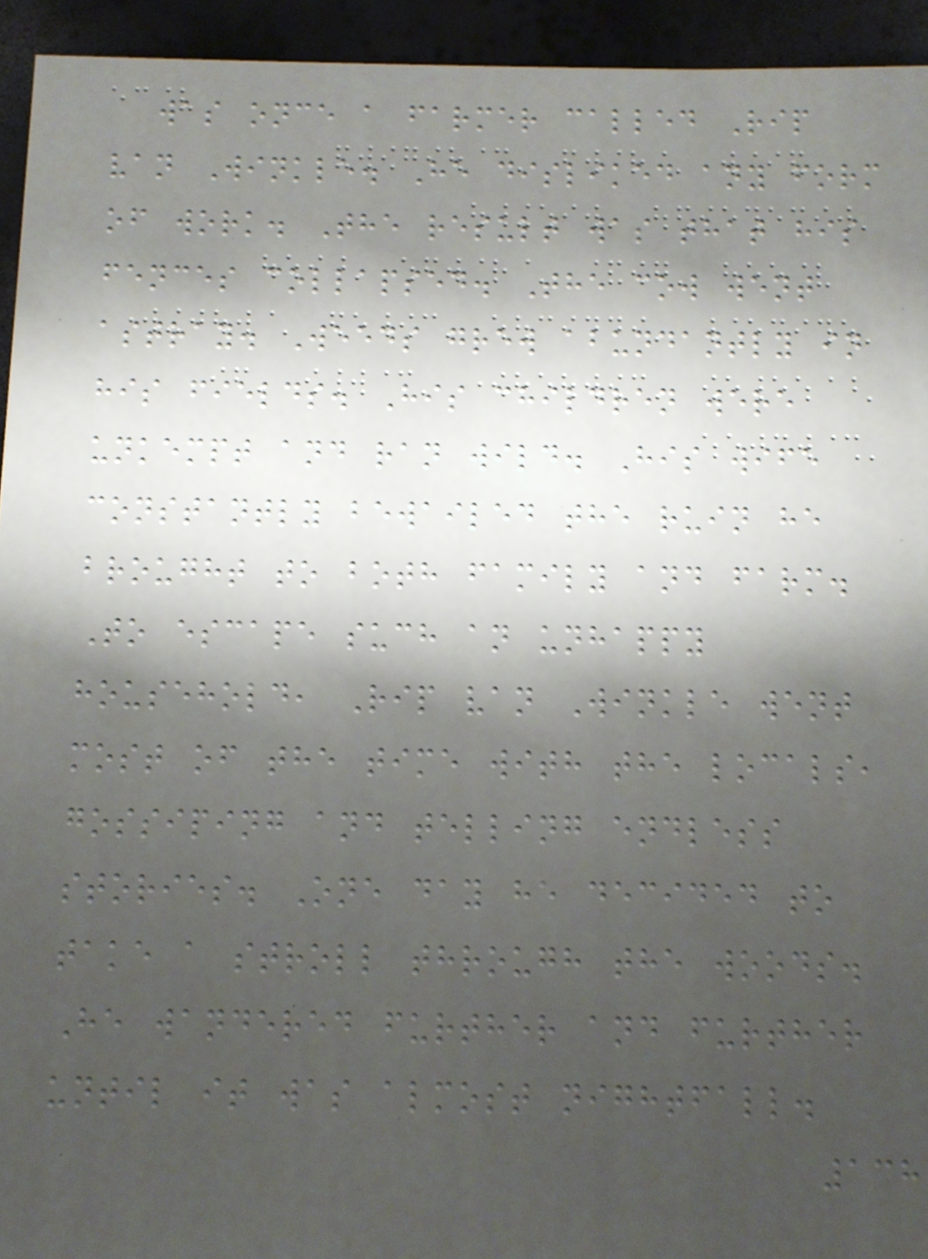was once a farmer called Rip
van Winkle. He disliked any form
of work. The result was that his
fences collapsed. The cow went
astray. Weeds grew abundantly in
his fields. His children were
unkempt and ran wild. His wife
constantly bewailed the ruin he
brought to both family and farm.
To escape such an unhappy
household, Rip van Winkle went
most of the time with the locals,
gossiping and telling endless
stories. One day he decided to
take a stroll through the woods.
He wandered further and further
until it was almost nightfall.
138
